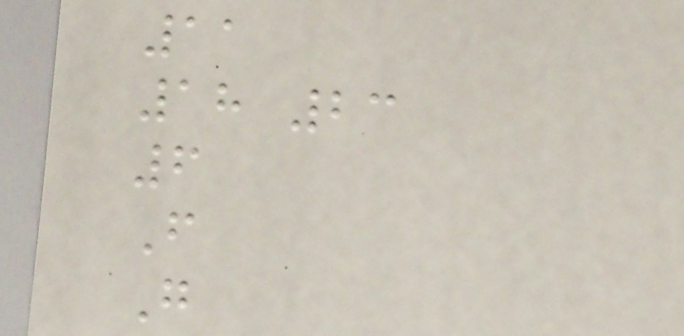11
18 23
6
F
G
